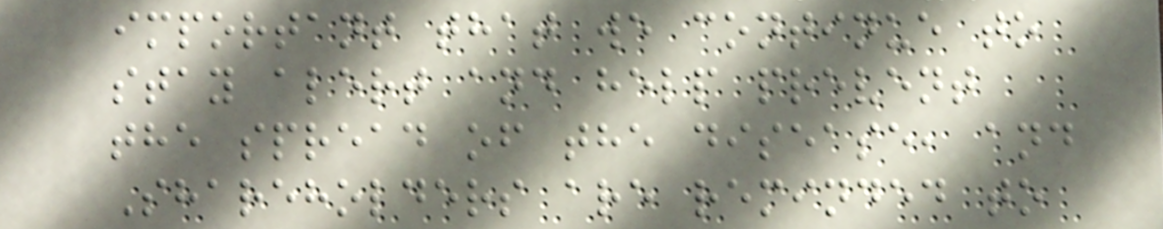important that we continue to
stay alert and help prevent
the spread of the disease, and
Shareholders are reminded to
